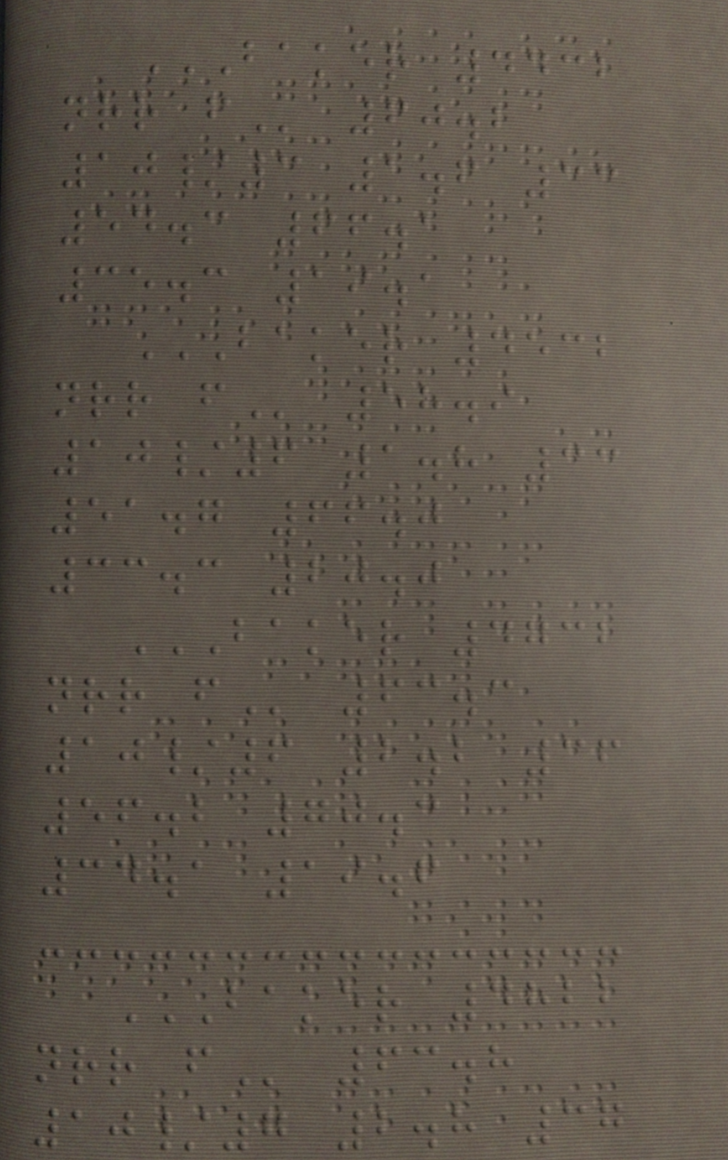BAKER 4432
NRR F 60.2
10/3 1.6 33
54.3 66.1
35.3 19.1
BAKER 4532
NRR F 58.9
10/6 1.8 33
51.7 66.0
33.3 20.0
BAKER 4732
NRR F 63.3
10/6 2.2 36
56.2 70.3
34.1 19.6
BAKER 4822
NRR F 63.8
10/7 2.8 37
